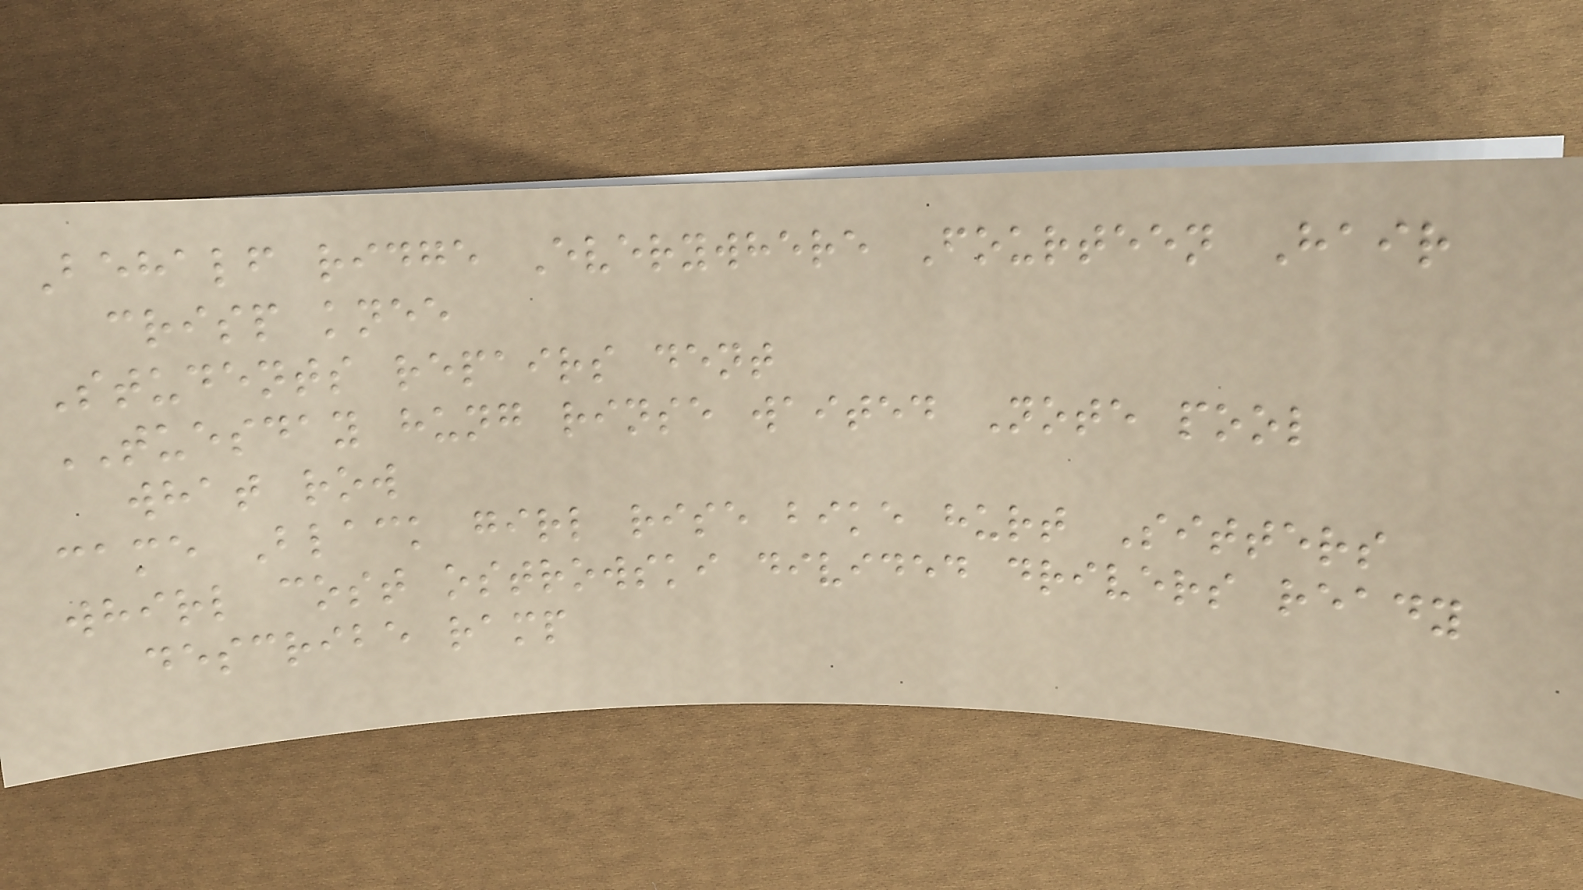Behalf ridge Everywhere Fourteen Hair
crisp knee
Students repairs dent
TUESDAY hung rinse waited Note pool
what row
came Black girl rise bike hurt Sitters
whirl cost ostrowski divided drivers ready
describe ramp
